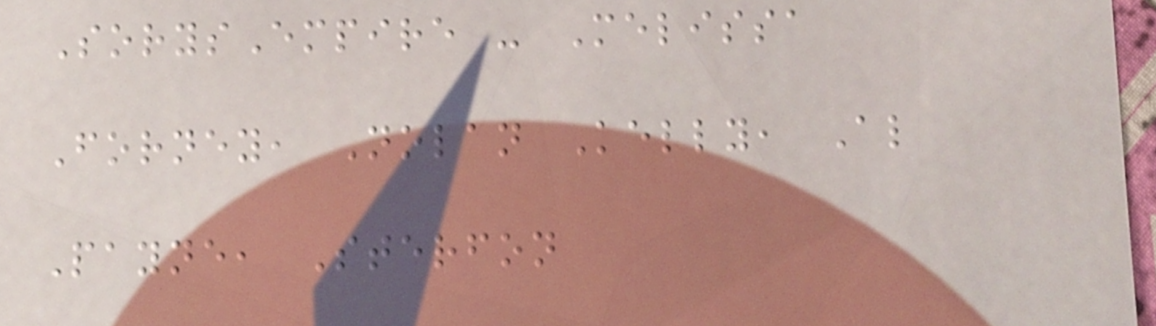SorysEmpire - Melissa
Forney, Nolan Kelly, Al
Payne, Sterfon
